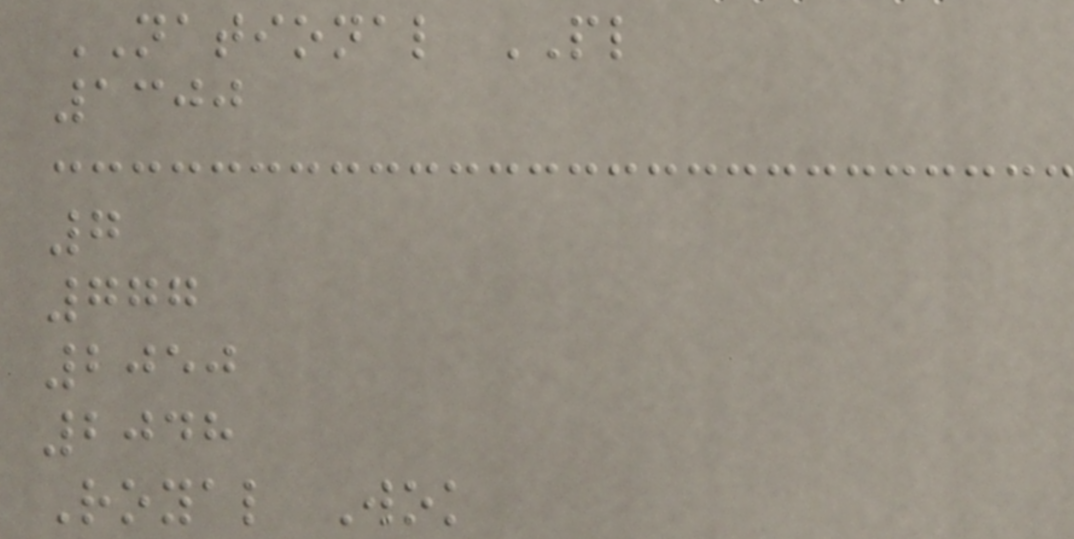NATIONAL PL
1300
7
777
2050
2048
Royal Wok
